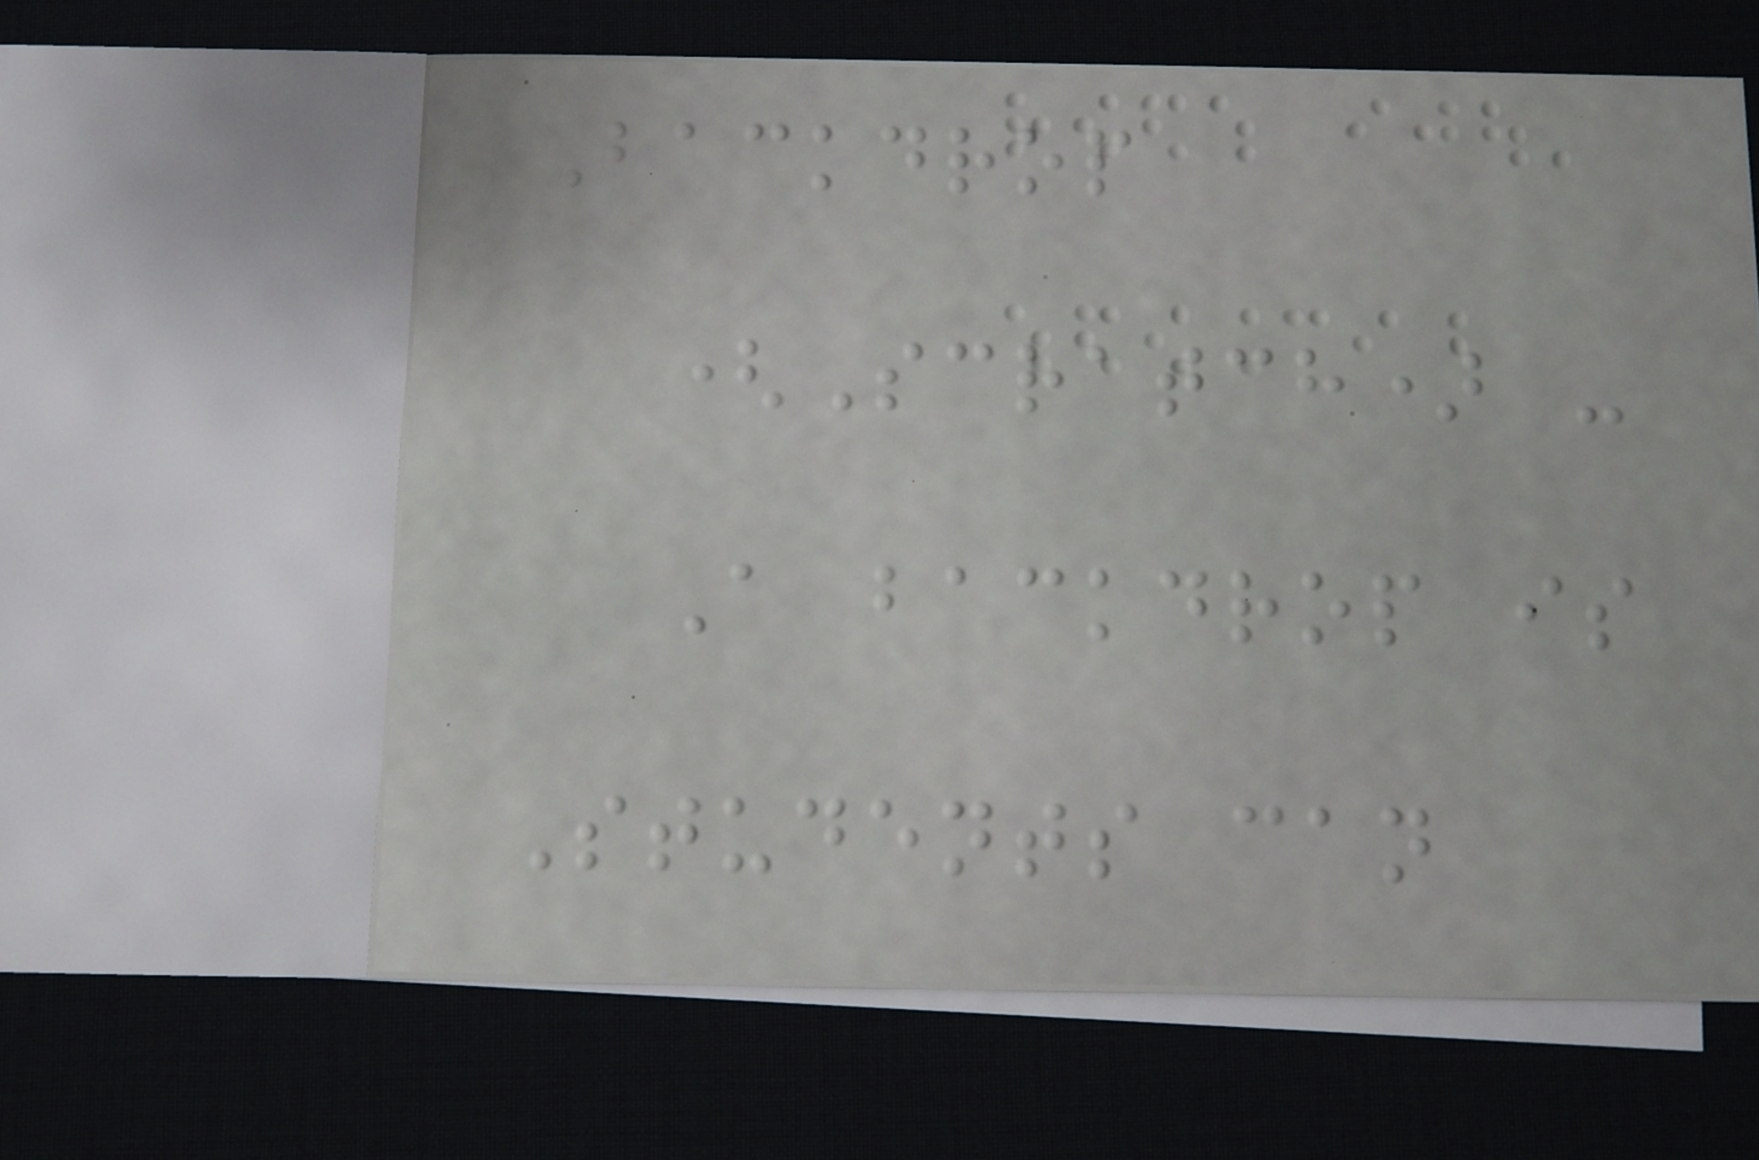Backdrop
(Scratch) -
A backdrop is
Students can
